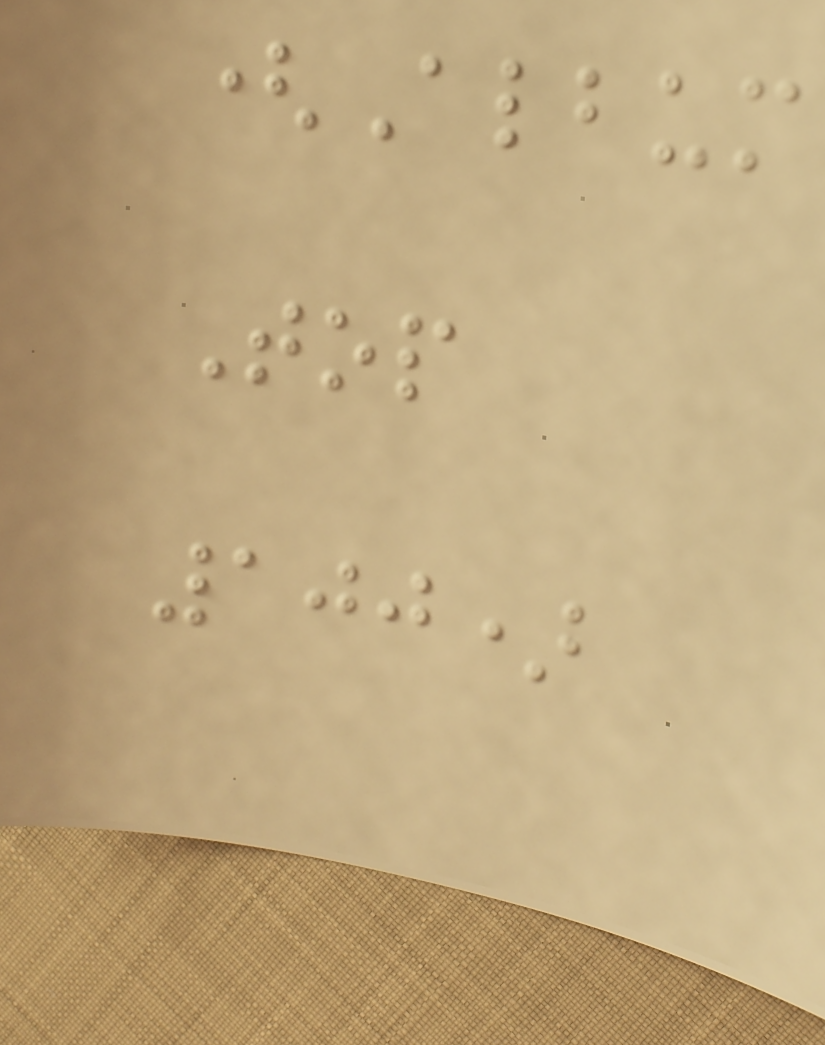(Album
Top
100)
